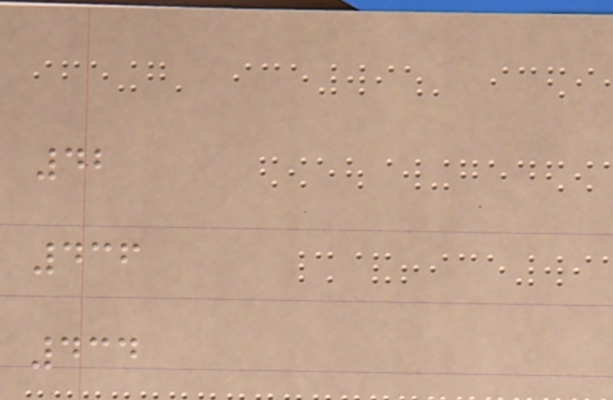42
436
434
